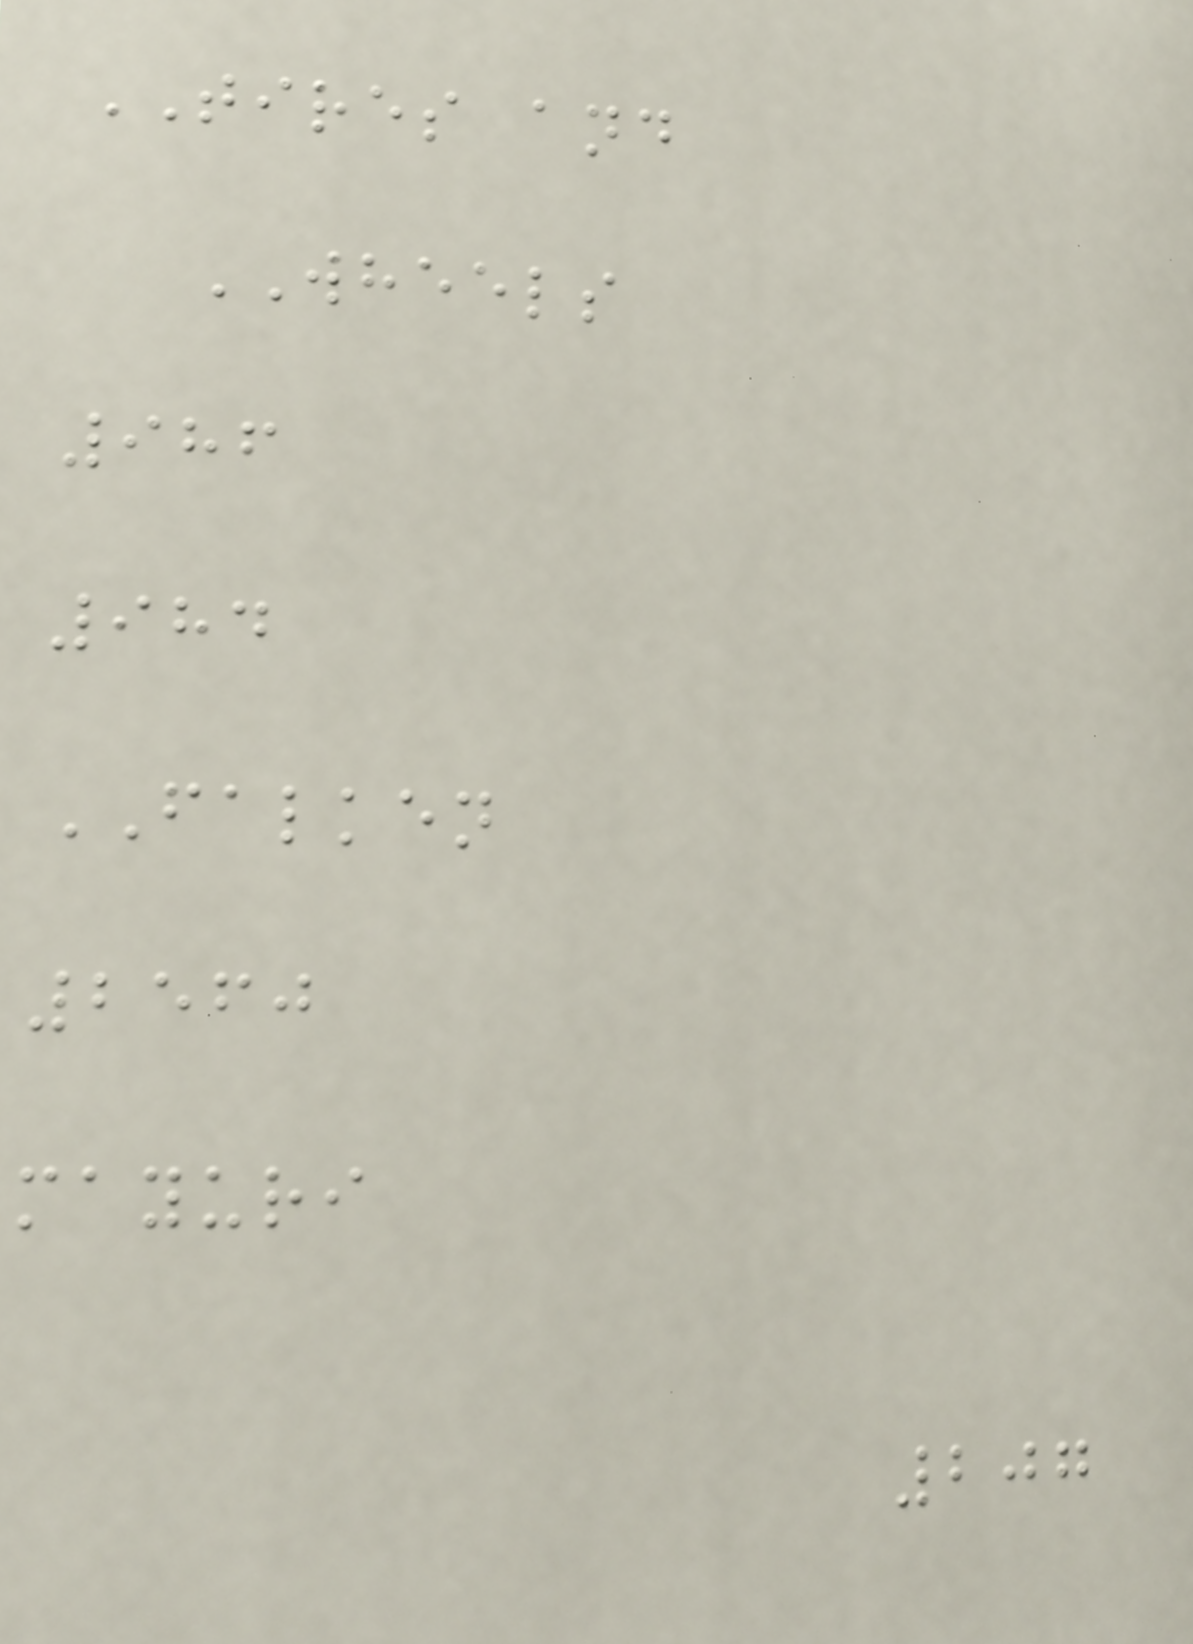TIRES and
WHEELS
986
984
FALKEN
2560
mayuri
207
